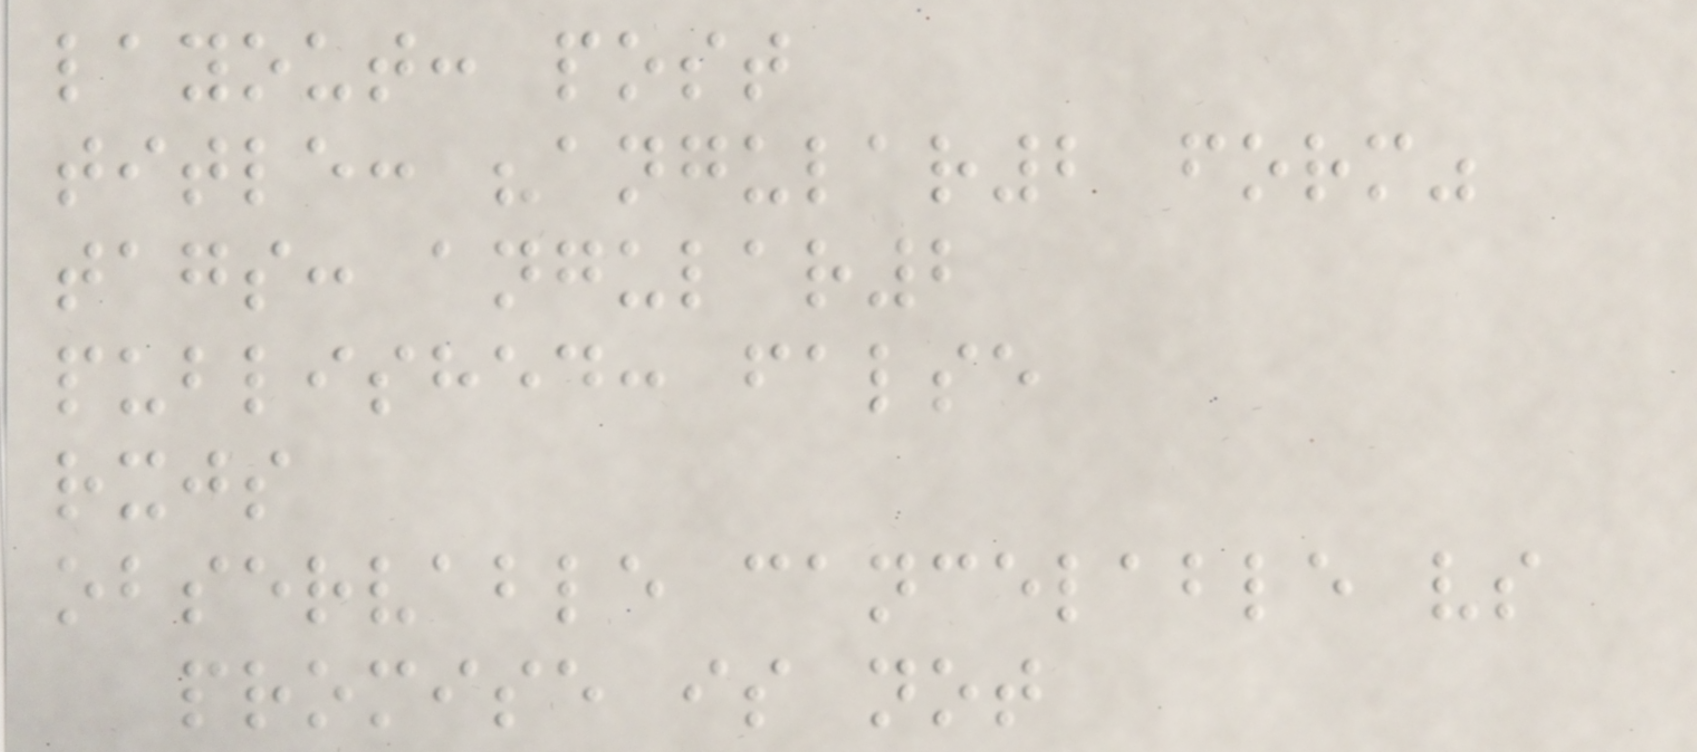layout: post
title: "angular2 form"
tags: angular2
published: false
rxjs
observable cancelable vs
promise is not
